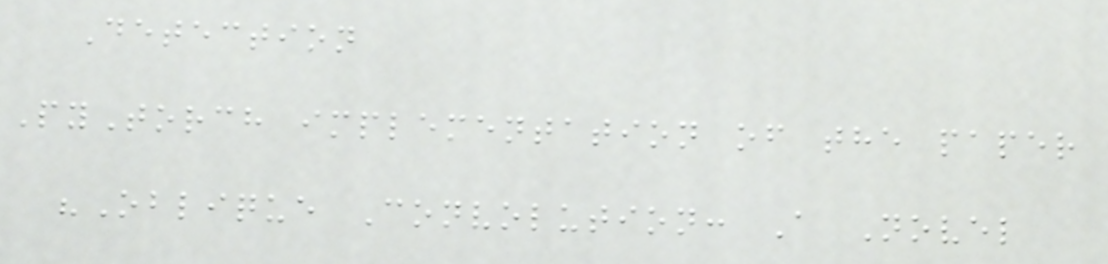Detection
PyTorch implementation of the paper
"Oblique Convolution: A Novel
